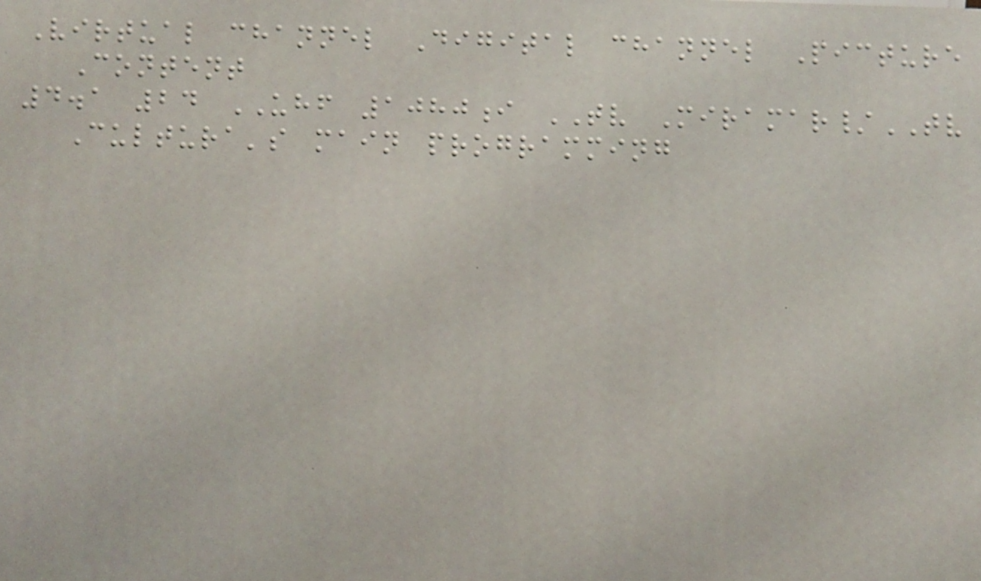Virtual channel Digital channel Picture
Content
4.1 24 UHF 1080i TV Miramar/TV
Cultura's main programming
